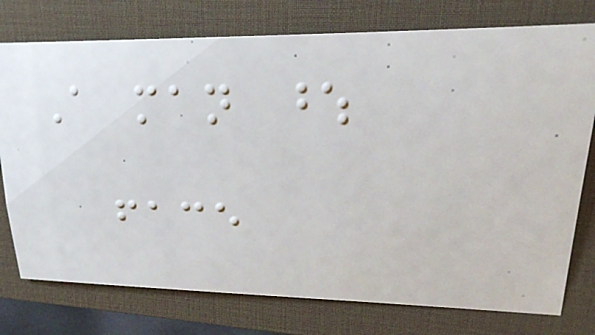A man whose
face
